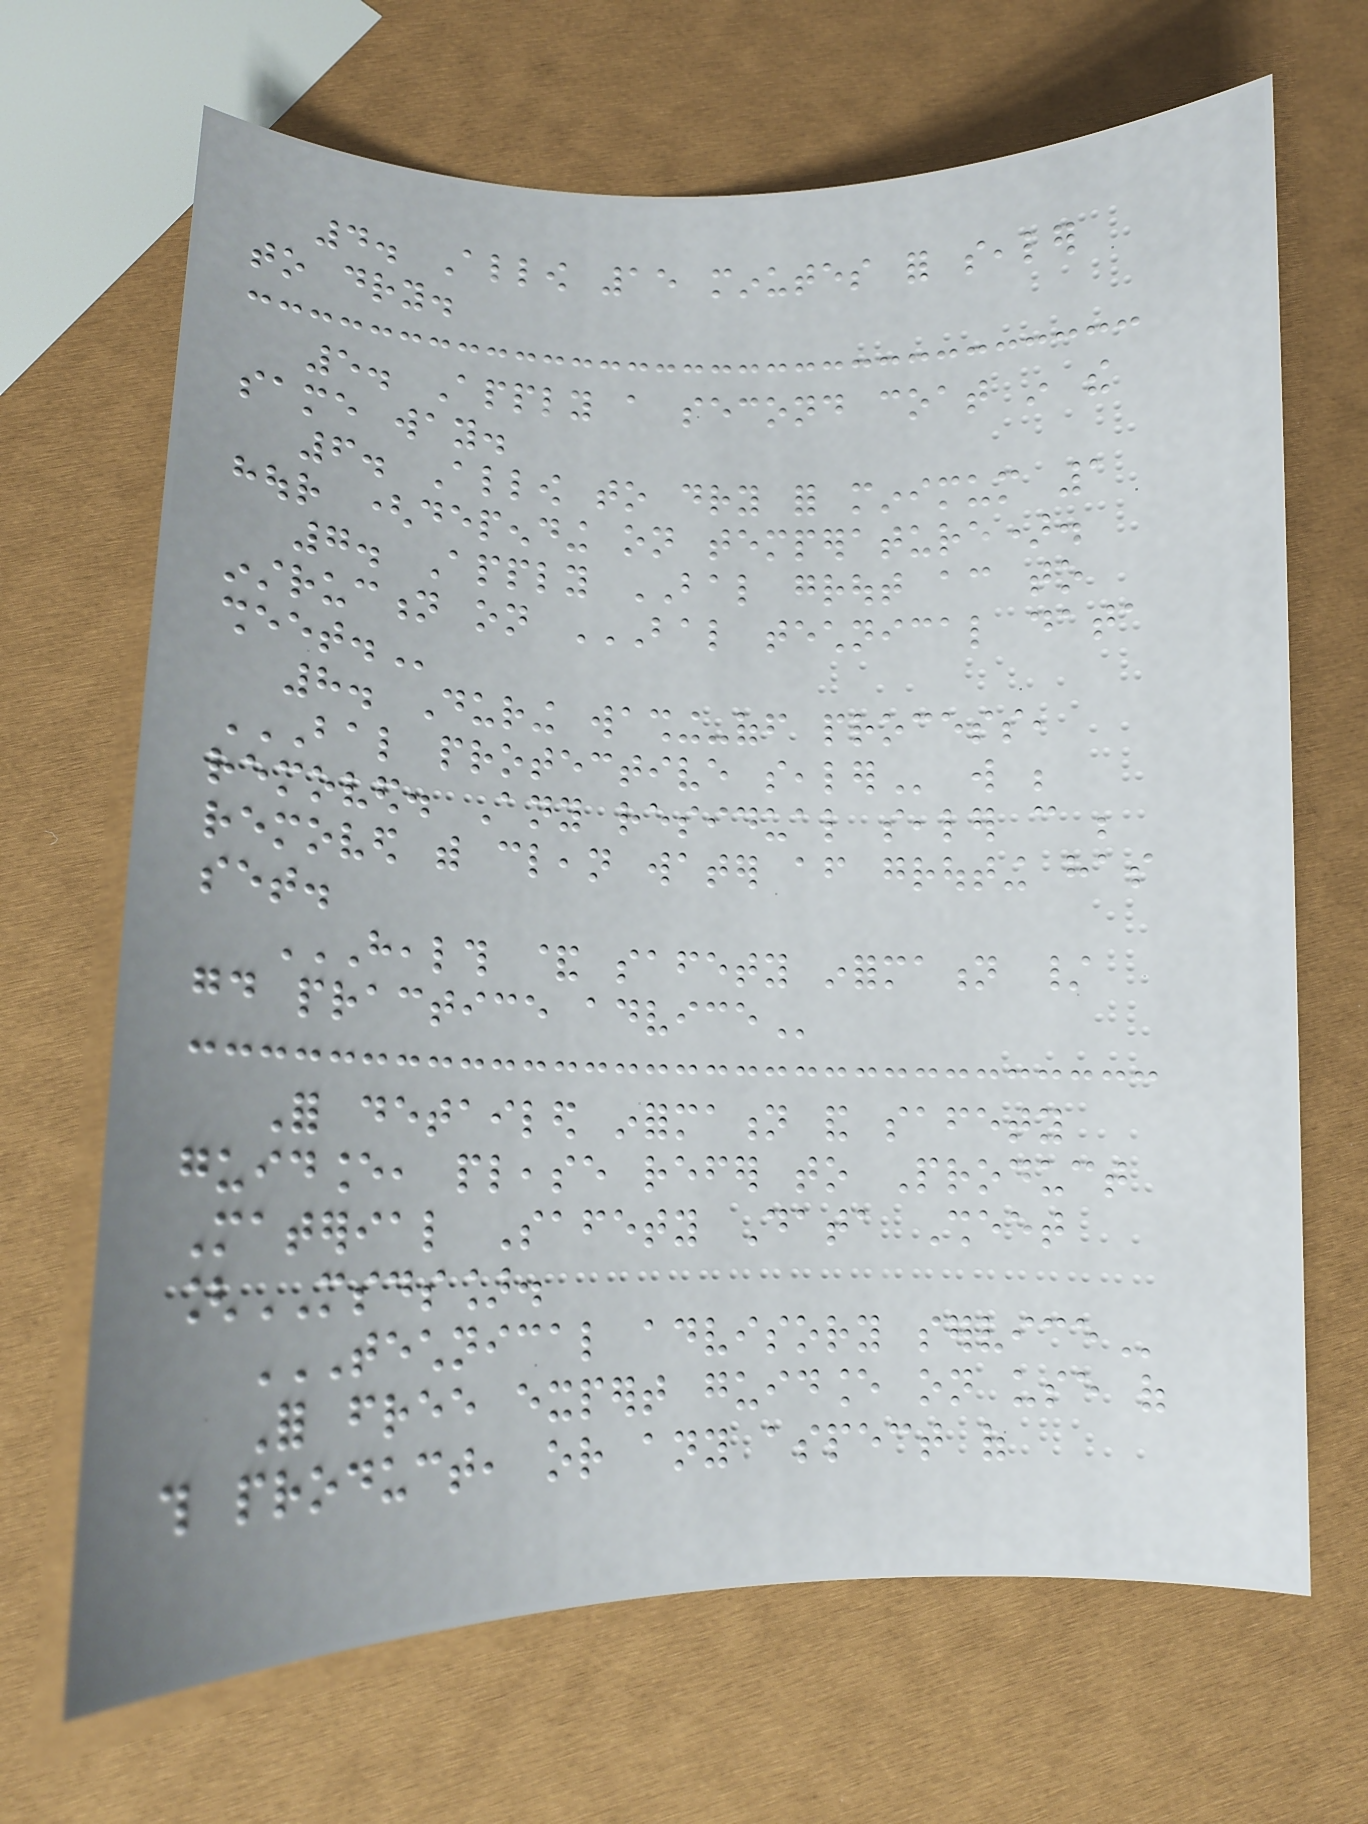4. Allow 15 minutes for sealer
to dry.
5. Apply a second coat in the
same way.
6. Allow to dry for minimum 1
hour (depending on temperature).
7. Apply BAL grout according to
instruction on BAL TECHNICAL DATA
SHEET.
8. During washing-off process,
BAL PROTECTIVE SEALER will be
removed. Any residual sealer can be
removed with clean water after grouting has
set.
HEALTH & SAFETY INFORMATION /
GOOD PRACTICE ADVICE
For detailed information and safety
guidance, please refer to Product
Material Safety Data Sheet
[MSDS].
TECHNICAL ADVISORY SERVICE
For free expert guidance on use of
this product, or any aspect of
